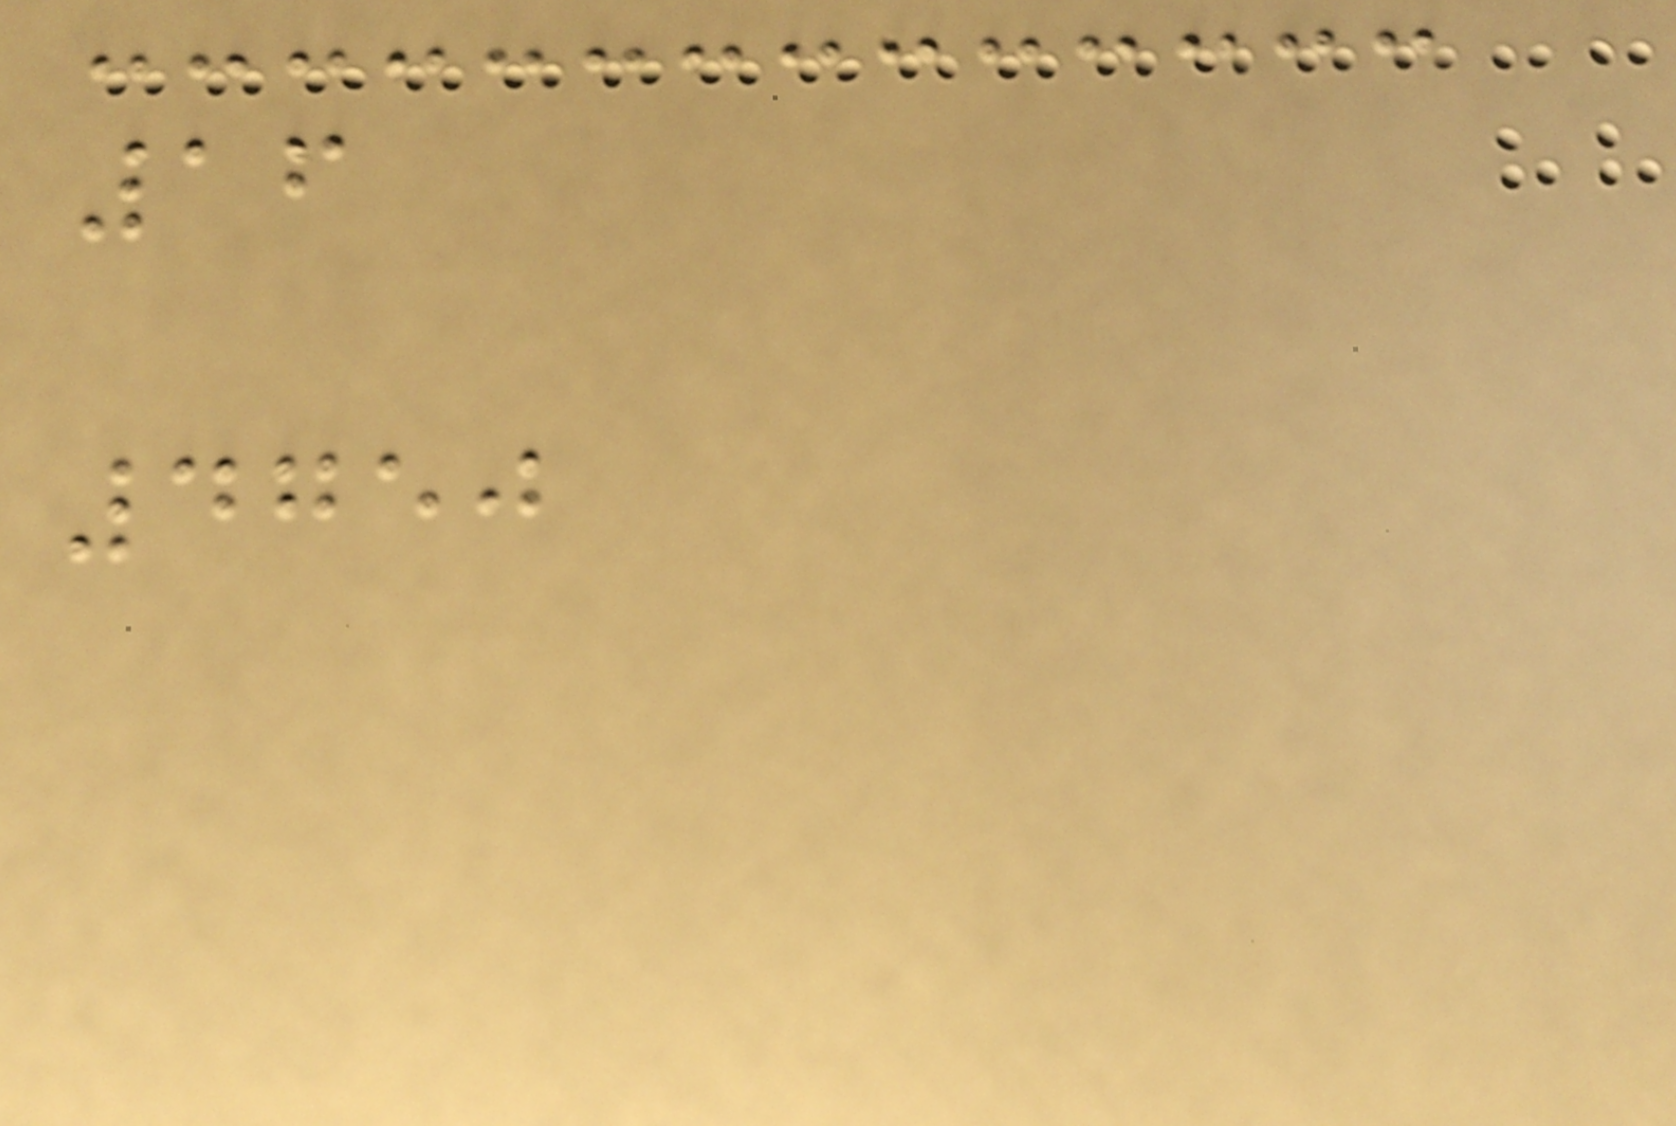16
4750
